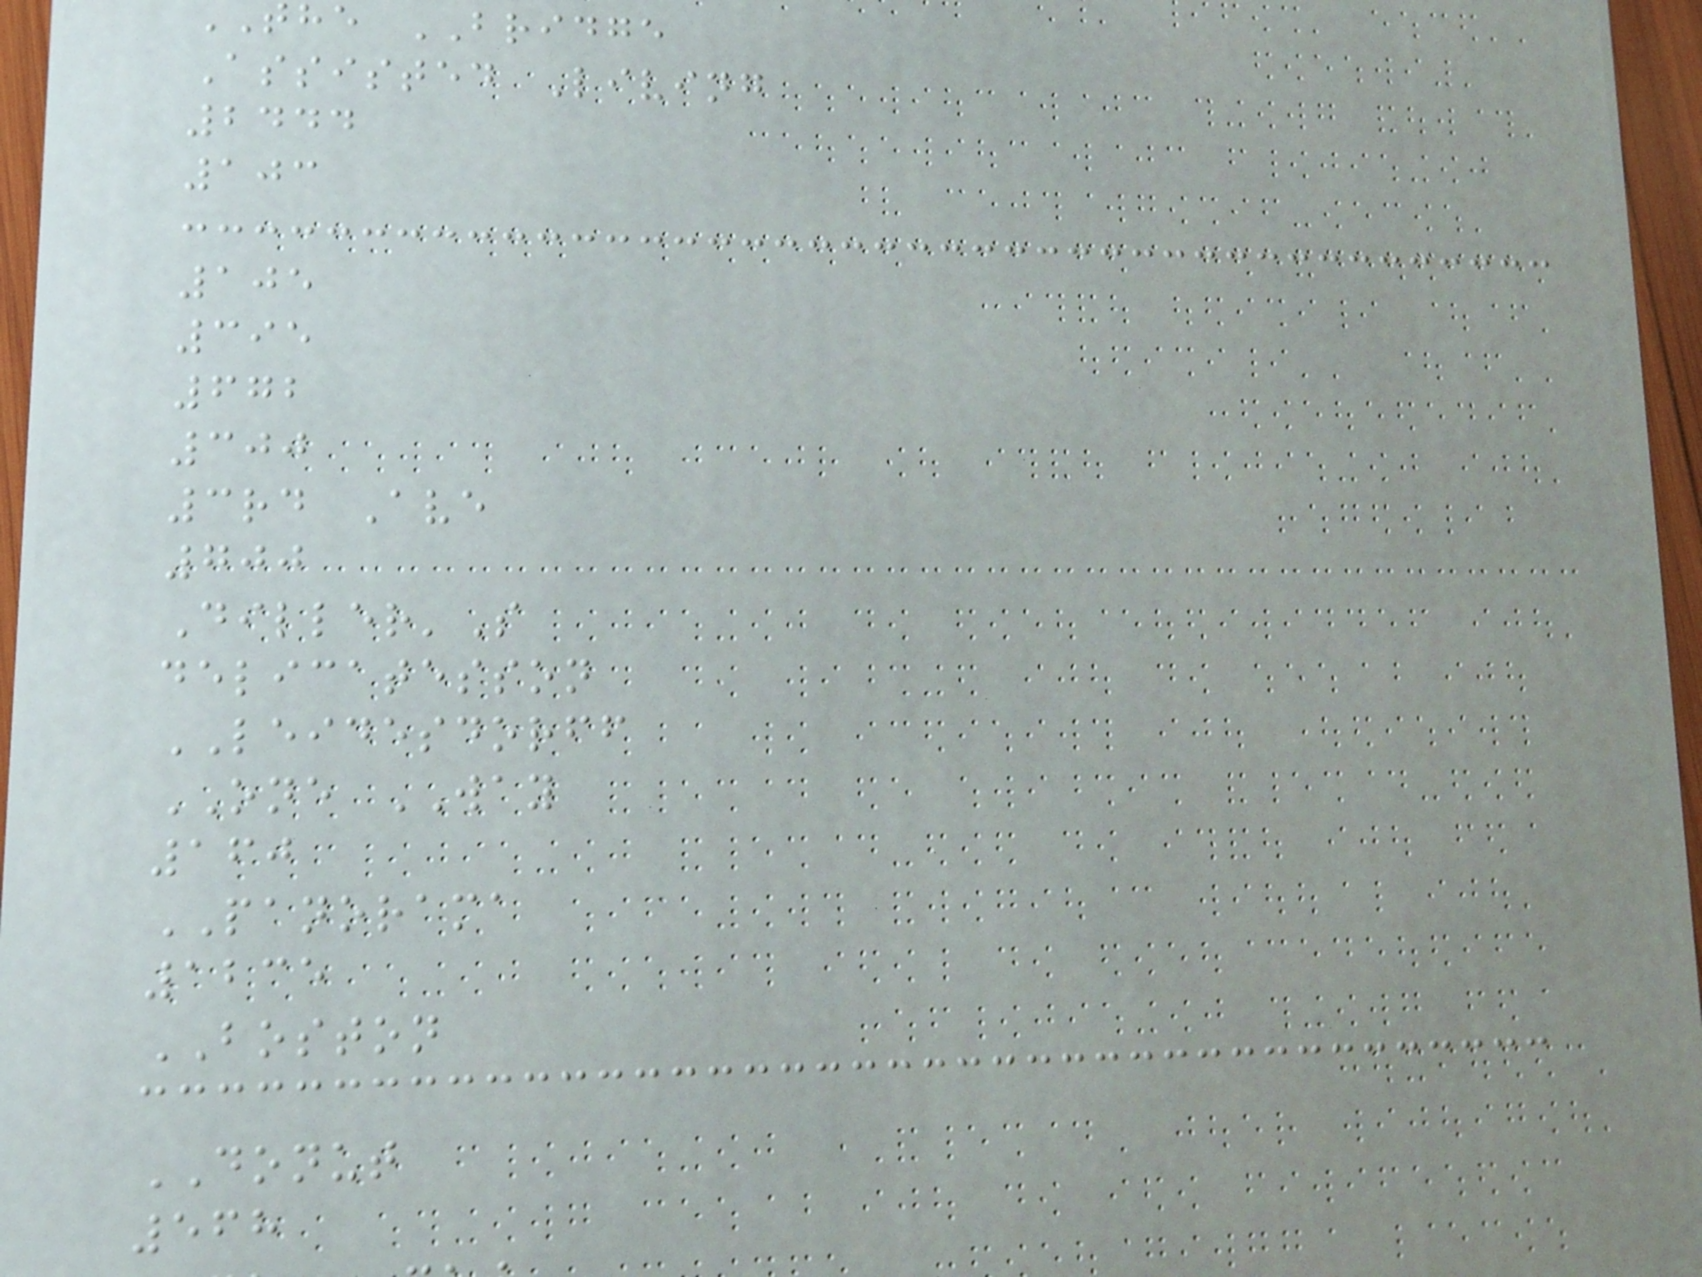he BRIDGE
Assisted Living
2444
103
105
395
672
300
3rd Ave
700
Diller'S
delicatesson
LEIDESDORFF
ONE WAY
160
PANORAMA
1235
BOSTON
DONUT
568
